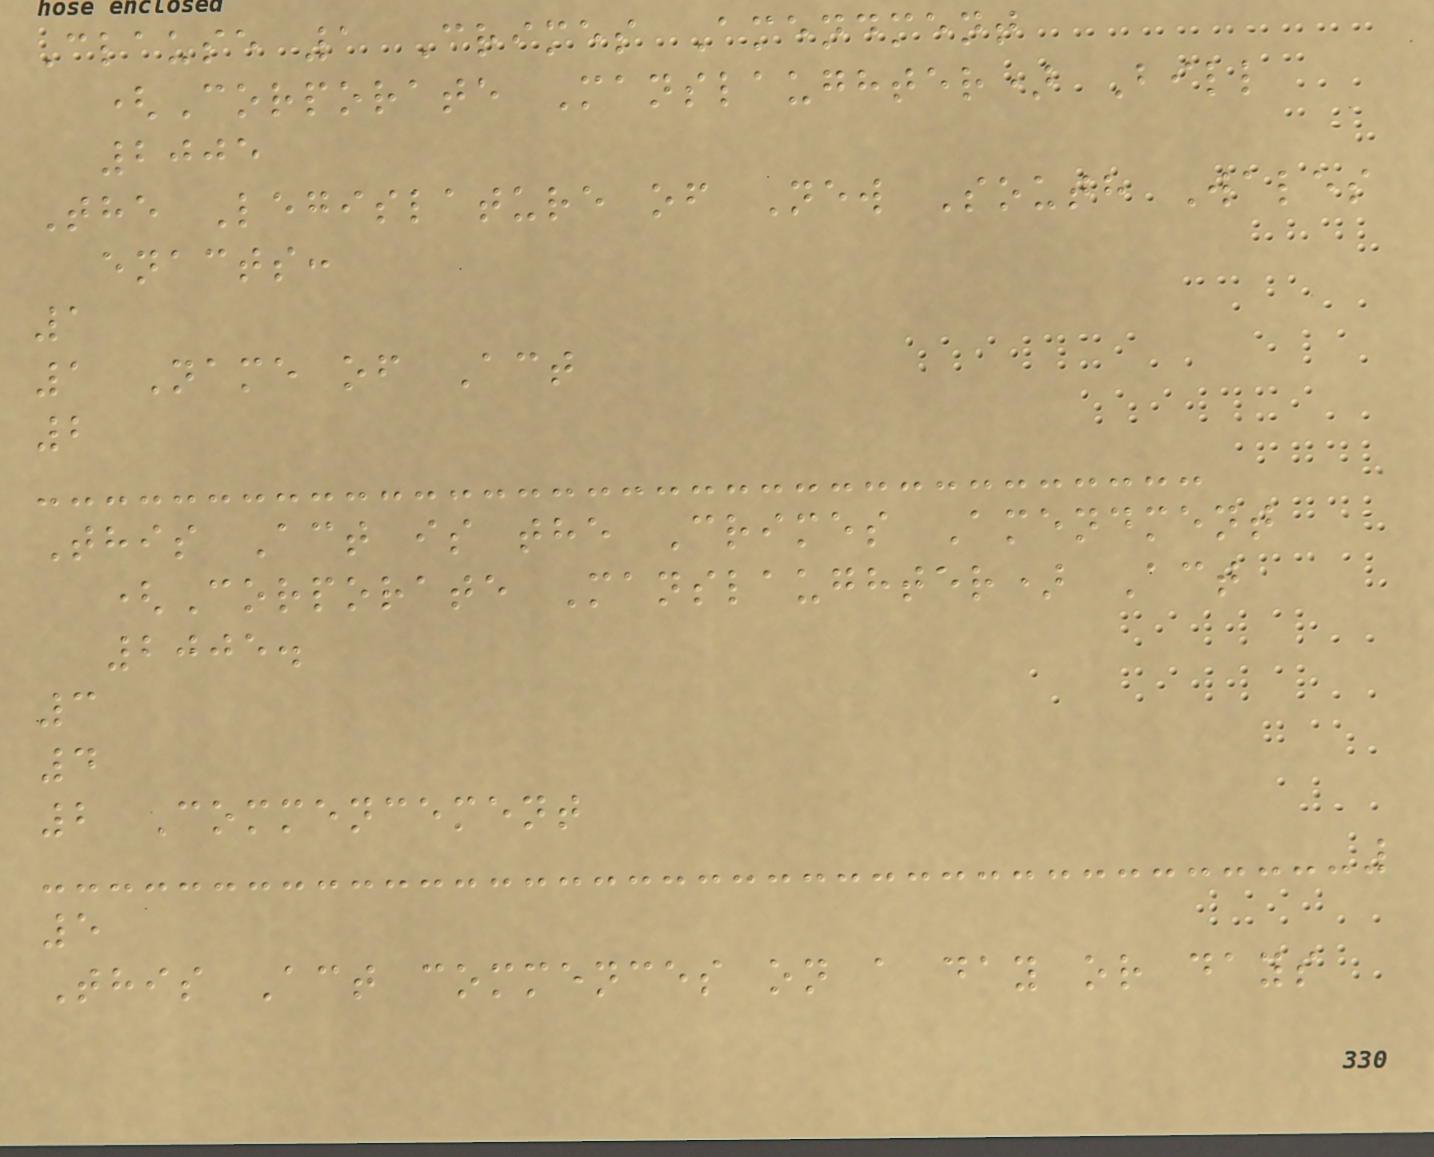Clause 1 Crimes Amendment
(Corporate Manslaughter) Bill
2005
The Legislature of New South Wales
enacts:
1
1 Name of Act
2
This Act is the Crimes Amendment
(Corporate Manslaughter) Act
2005.
3
4
2 Commencement
5
This Act commences on a day or days
